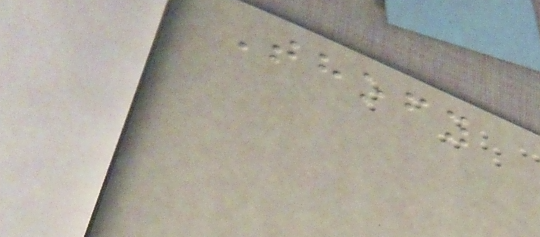Thofy
